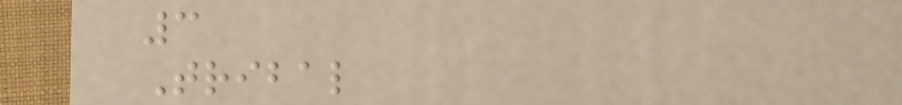3
Tribal
